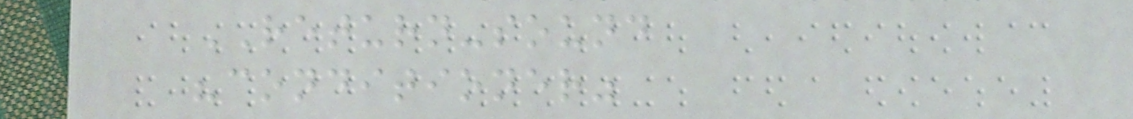RETURN-sound
"conditioner"
